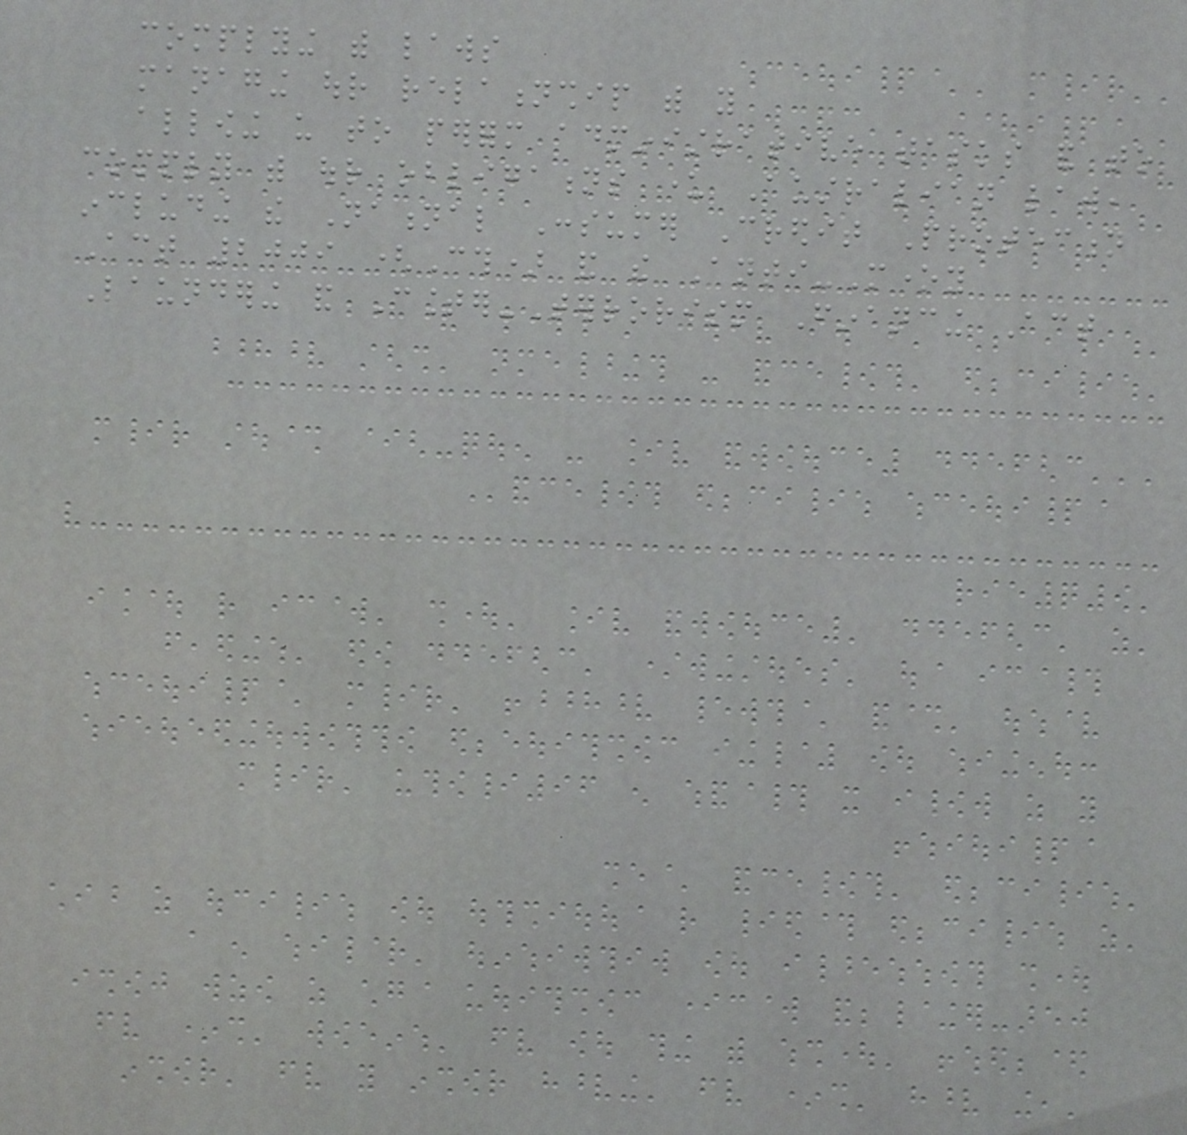complying with laws
managing our relationship with you
allowing us to perform administrative tasks and to
comply with our obligations under Australian law,
including the National Consumer Credit Protection
Act 2009 (Cth) and the Anti-Money
Laundering and Counter-Terrorism Financing Act
